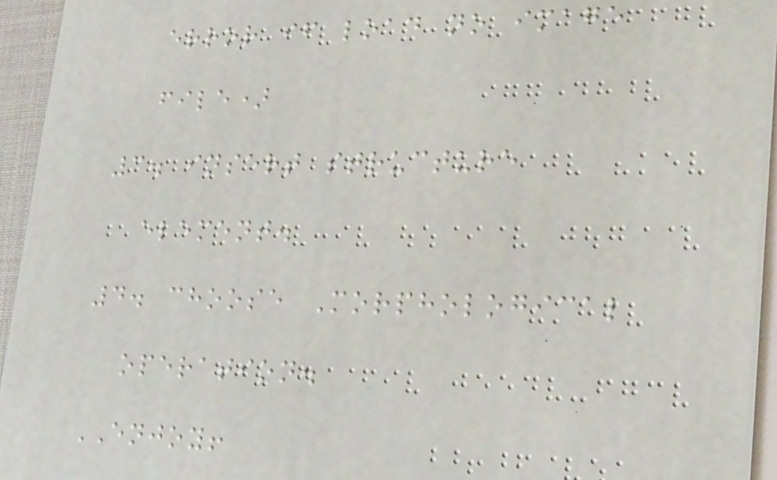error if load no image
file)
3. insert structure
element.
4. choose Morphological
operation.
ENJOY!
